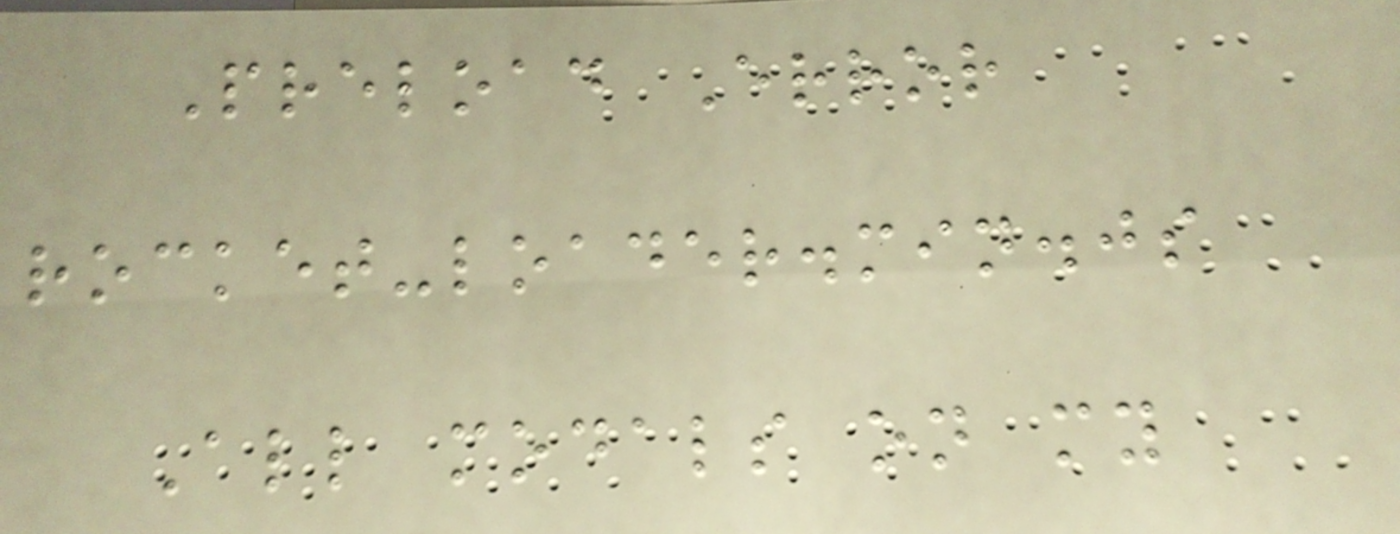Preload Error
rocket-loader.min.js
All modals on my
